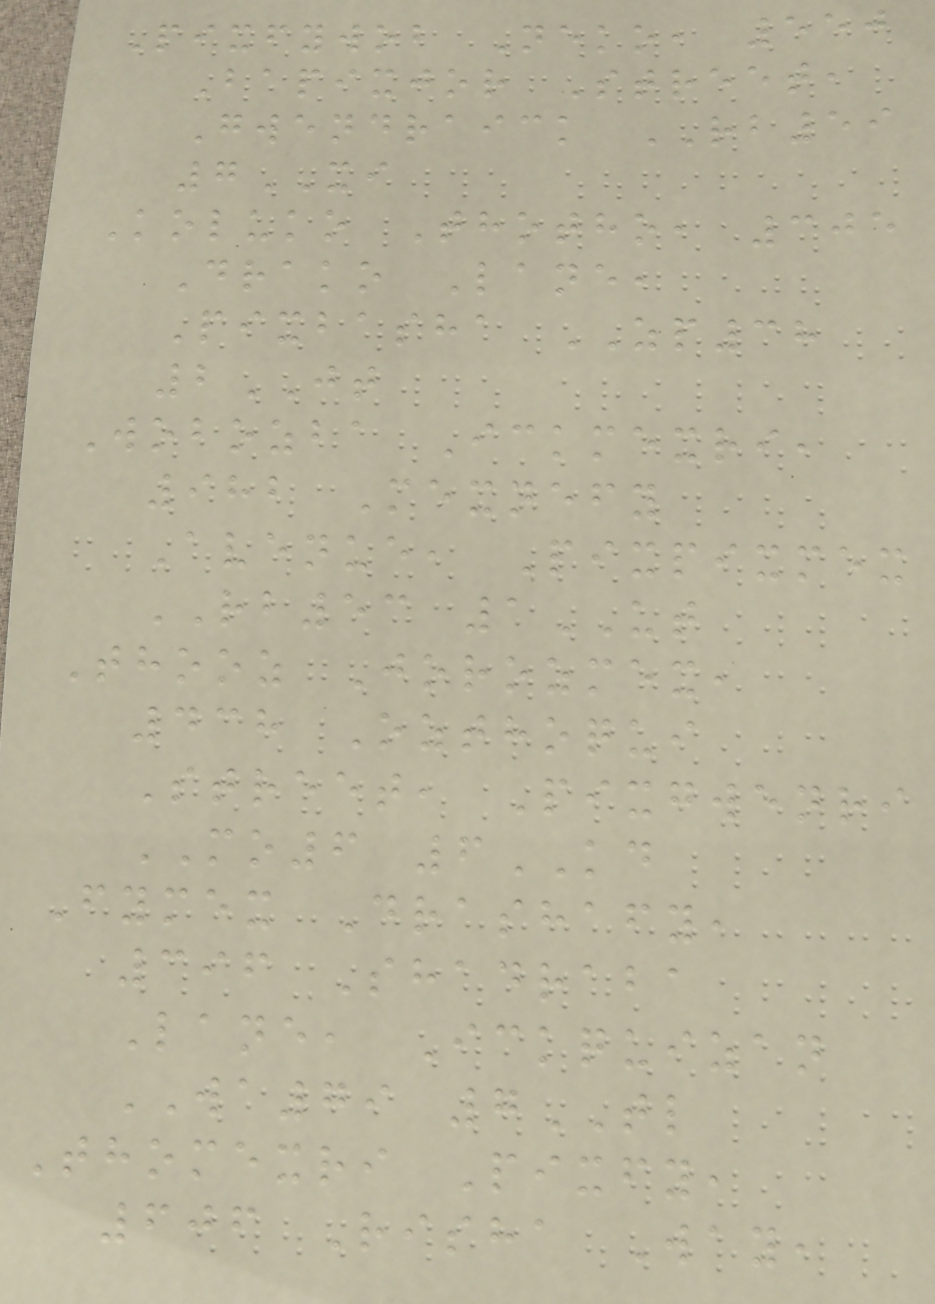Pixfywob Neko, 550
Bapixjor Street,
Gwendraick RB59
7XI
Koluko Thotho, 305
Drako Lane,
Pixbasha ZP38
2JT
Wobozba Ickmexri,
982 Mexnefy
Avenue, Pixpixmex
RB53 1UT
Thooz Jorozmex,
438 Ozthoqui
Street, Pixgwenri
MO6 6KD
Fymex Drashafy,
396 Shadraba
Lane, Ickquizan
WA79 7TL
Thomexri Pixfy,
606 Risha Way,
